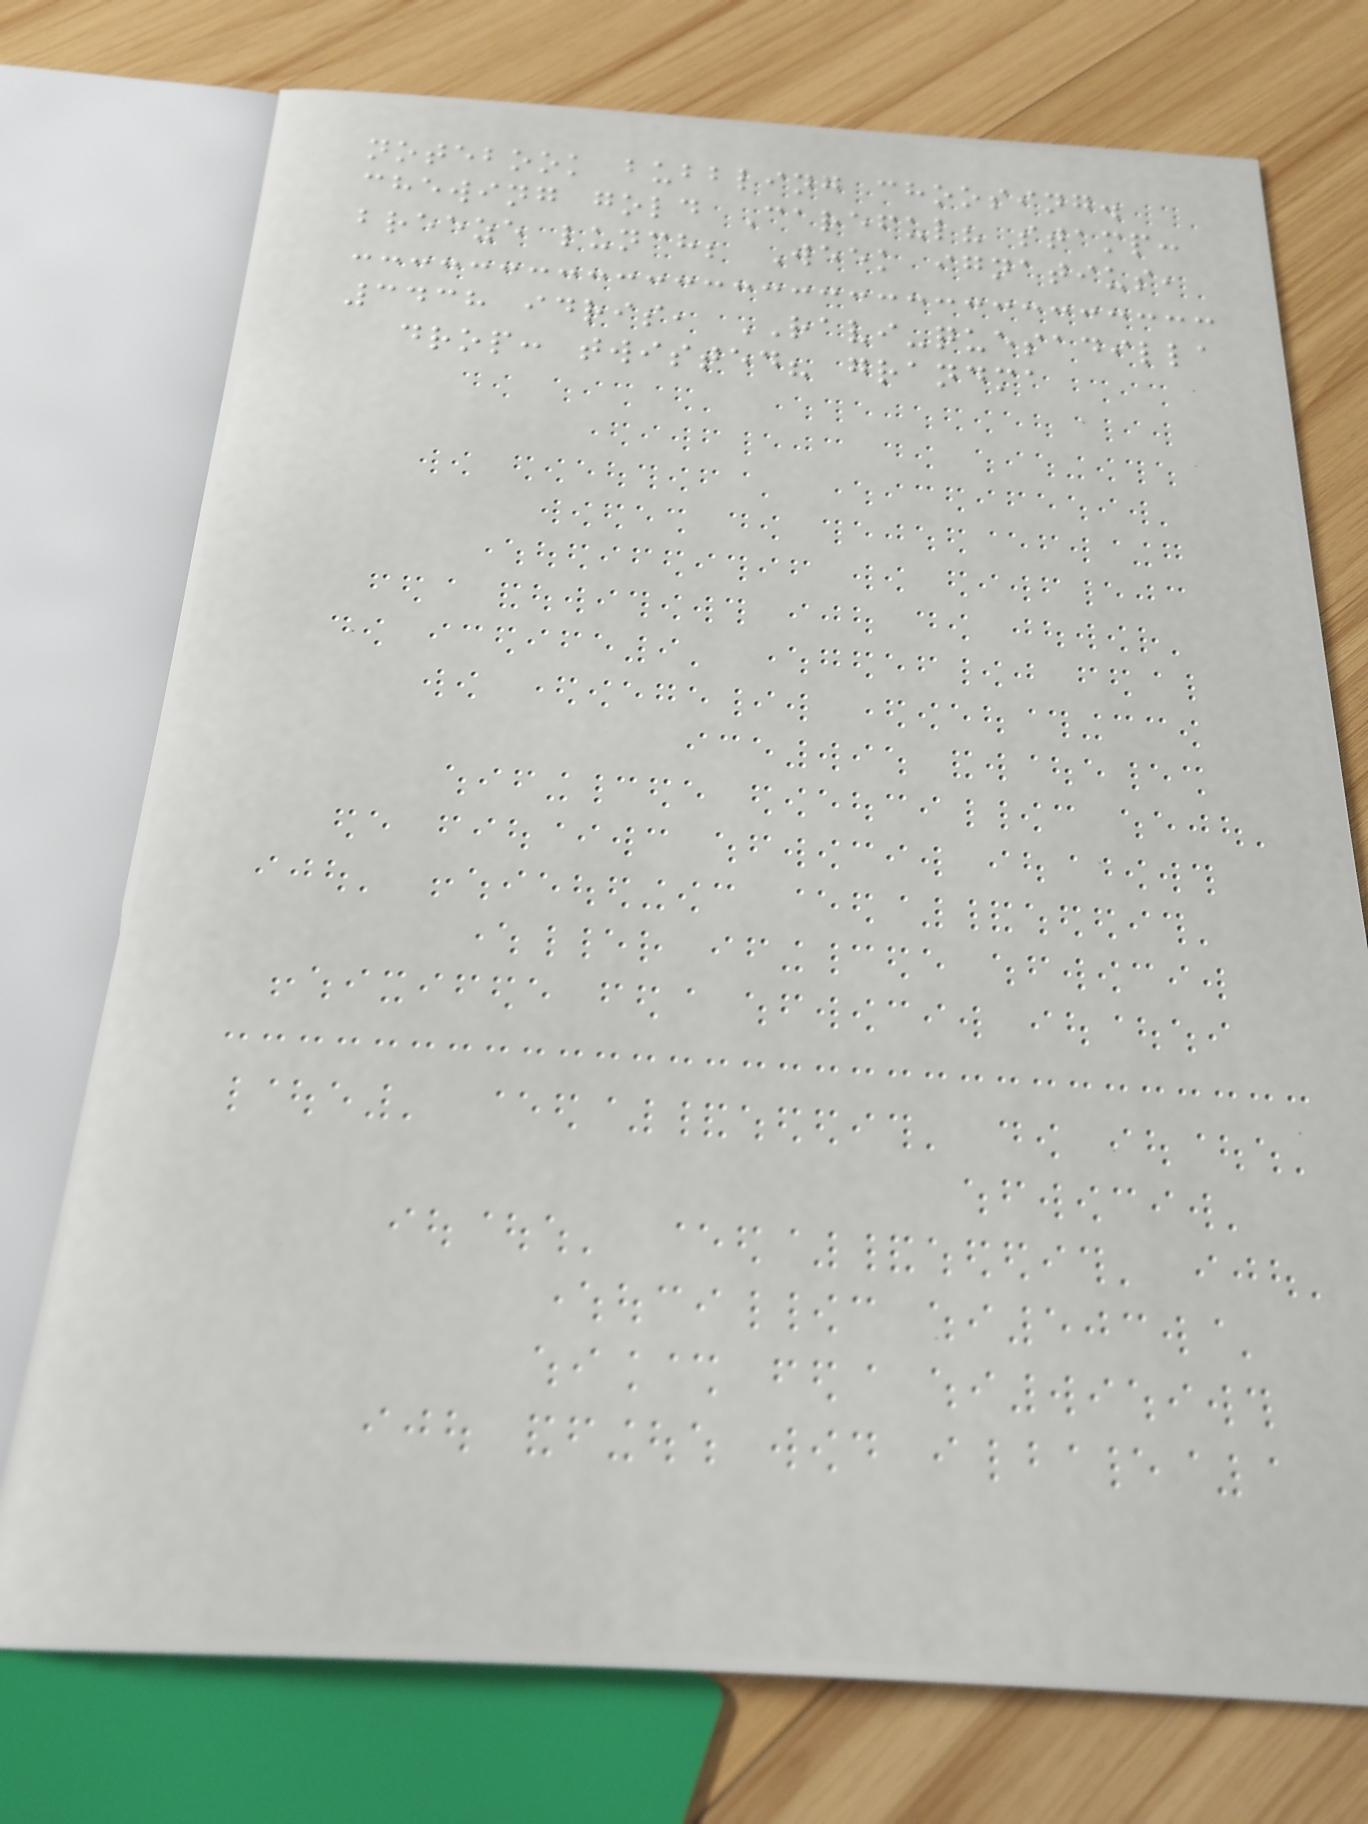notebook bubbling choosing.
chewing gold Careful? stamp:
breeze lunch; Week ignatius,
3438 idris, RAVI-quesadilla
drop: twisted? grandma
